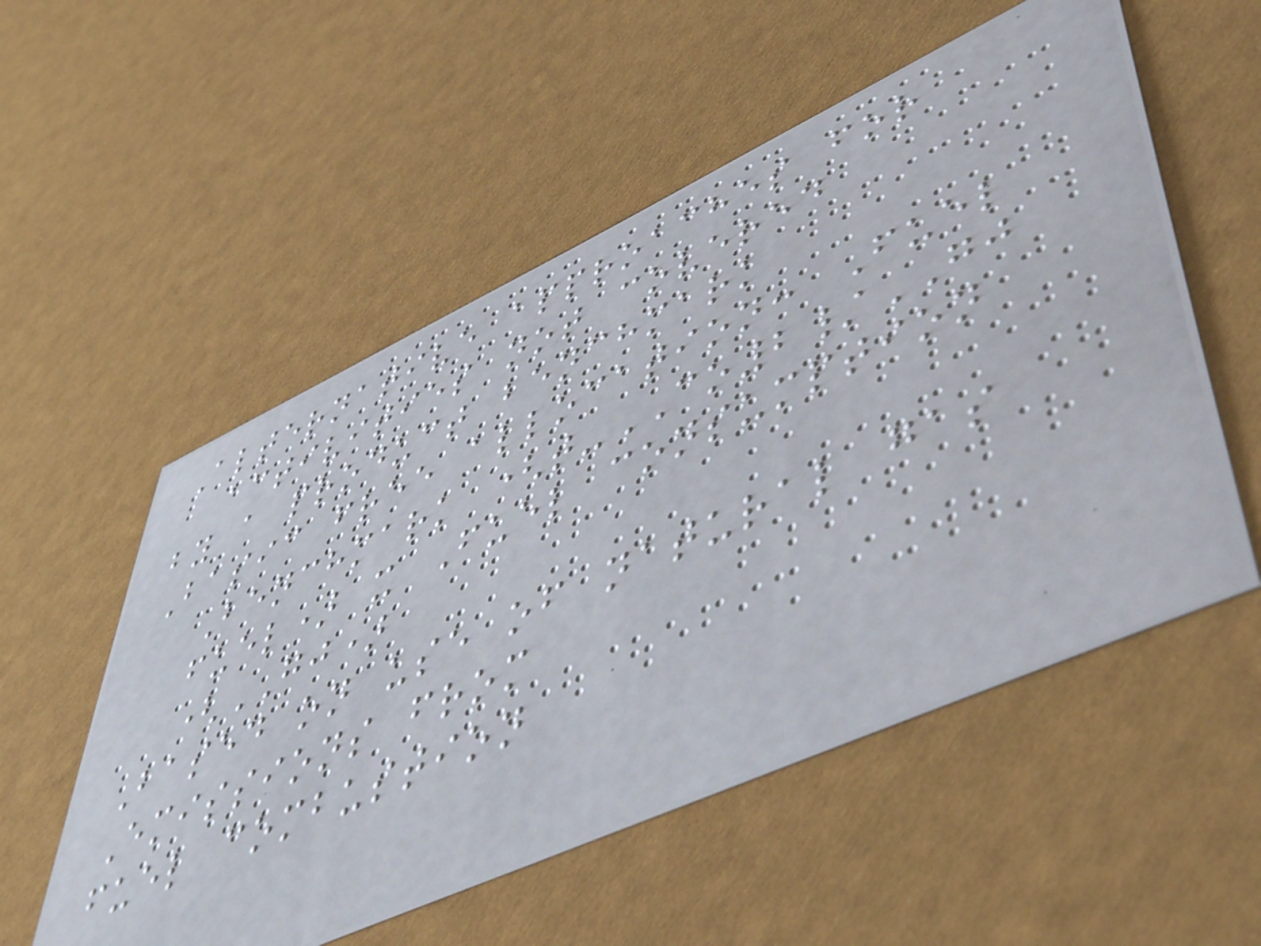Alternative approaches for
activities not covered
by a product benchmark
Basic free allocation: Fuel
Benchmark (t-CO2/GJ
fuel) x Fuel consumption
(GJ)
Based on use of natural gas
Emissions from
fuel combustion
